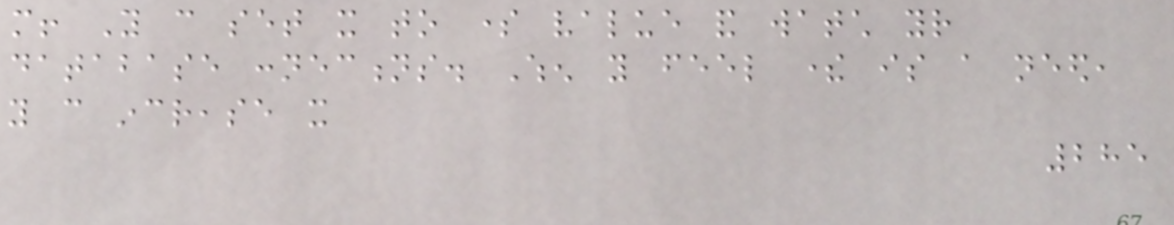more! You can set it to some value and watch your
database connections. When you feel there is a need,
you can increase it
285
